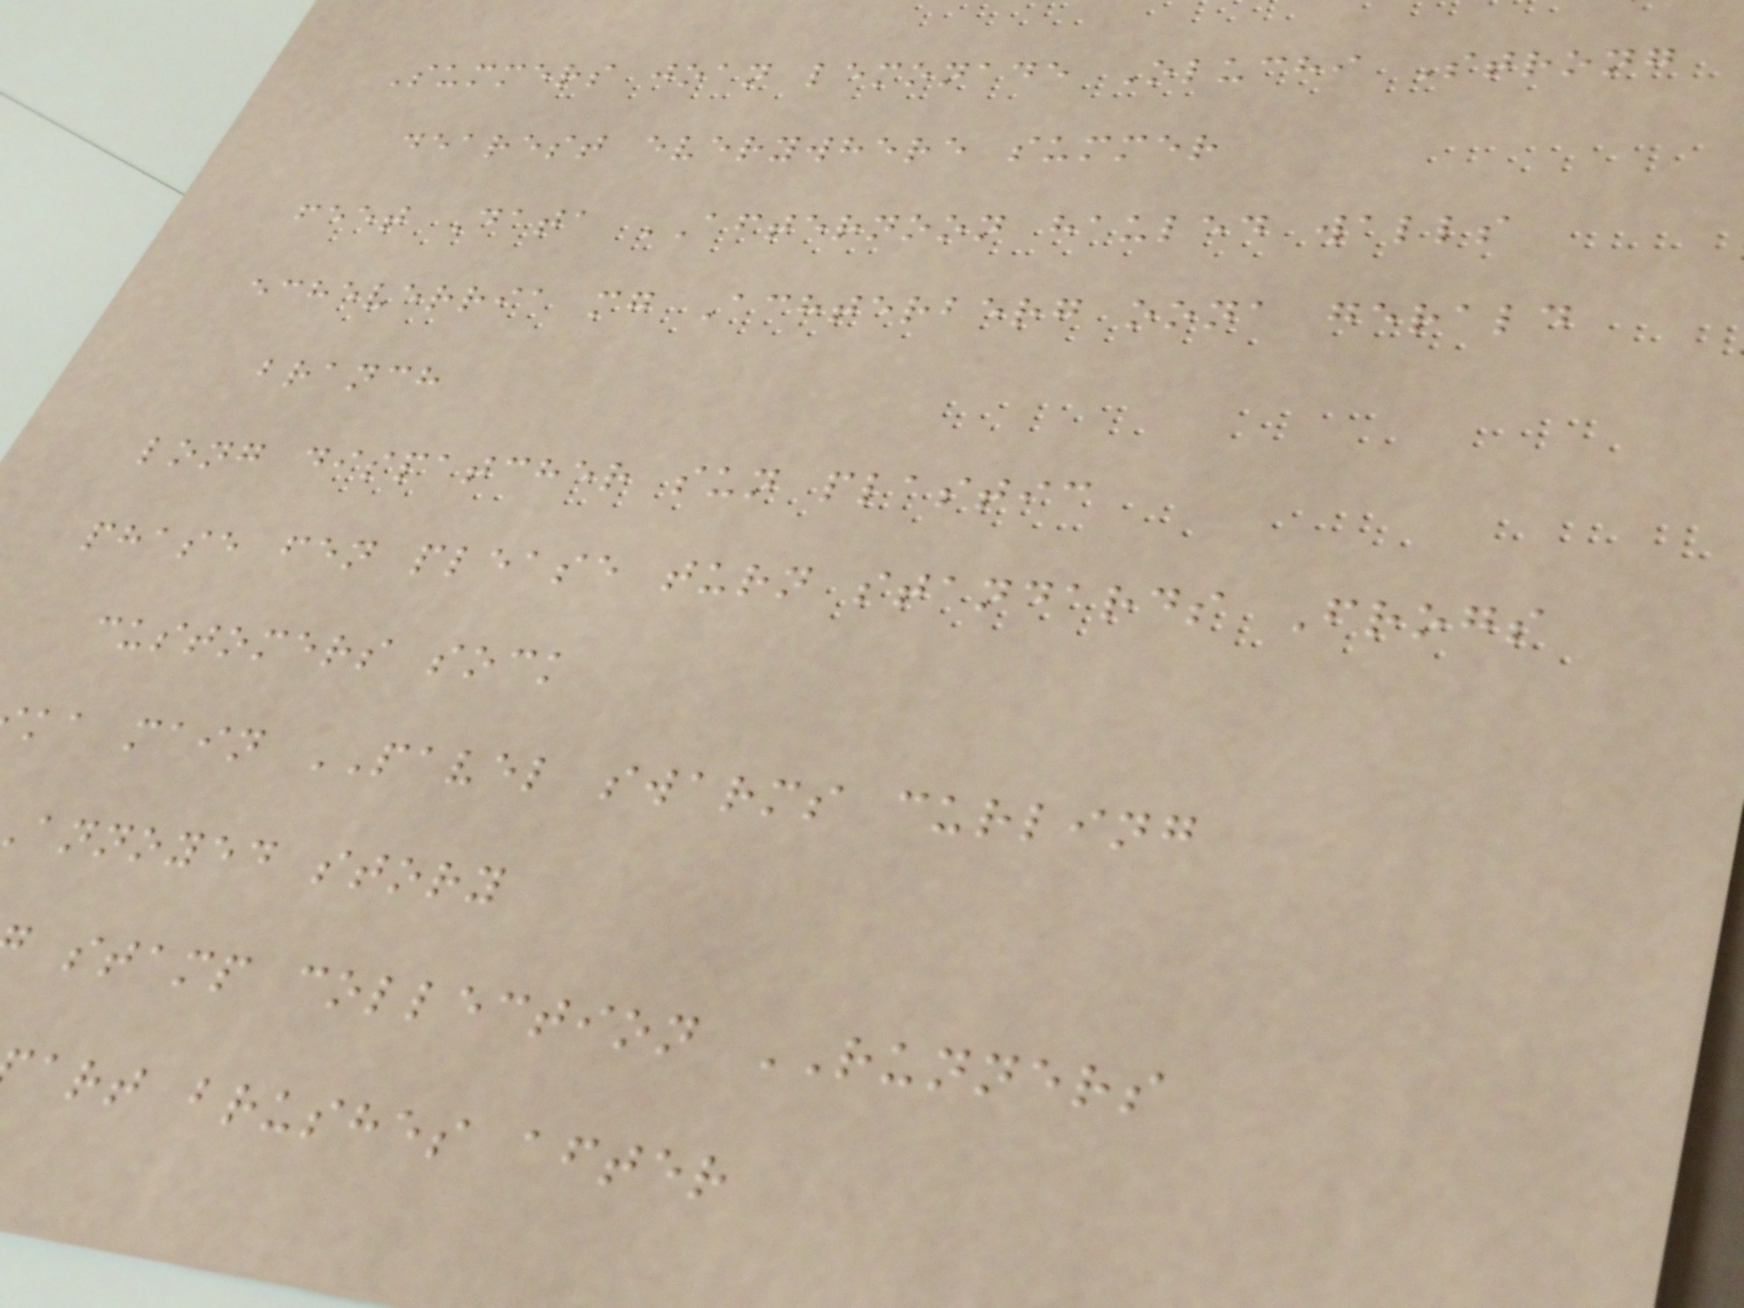Summers joan lemonade Oluchi Strong
dearest everywhere summer
feet Data AFTERNOON hauled walls
echeverria mg Achterberg oona gerald
branch
long dispatcher sun plastic
phase fen please turn standards Frogs
customers sock
ka main PAVEL swarms curling
annoyed story
stamp collection RUNNERS
art brushes after
